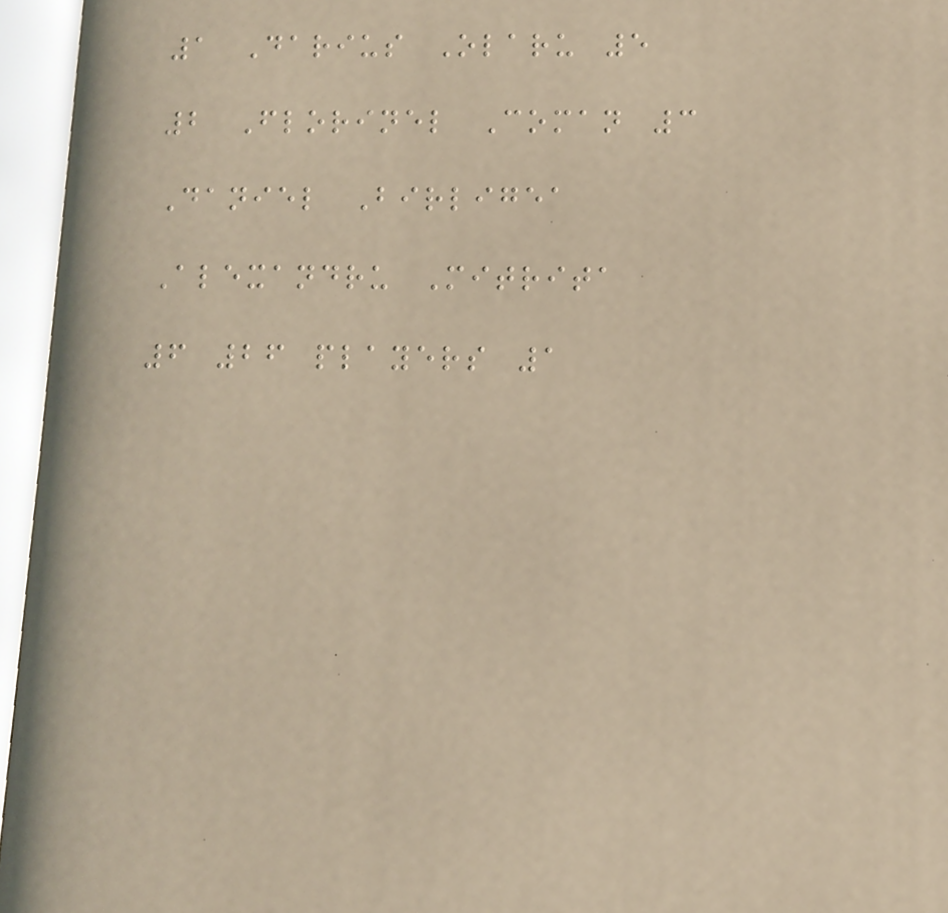1 Darius Olaru 5
2 Florinel Coman 3
Daniel Birligea
Alexandru Mitrita
6 26 players 1
